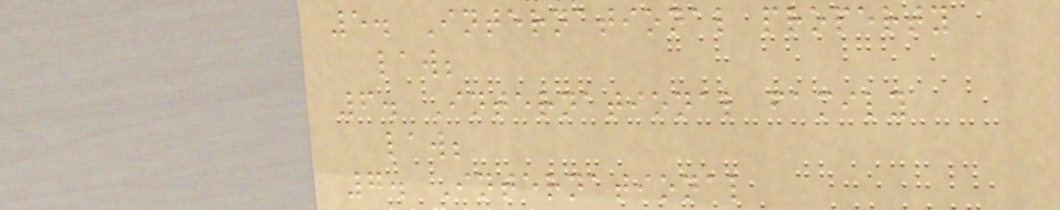5. International property
law;
6. International family
law;
7. International
